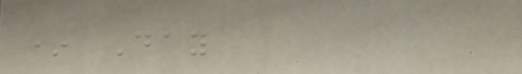* Day
